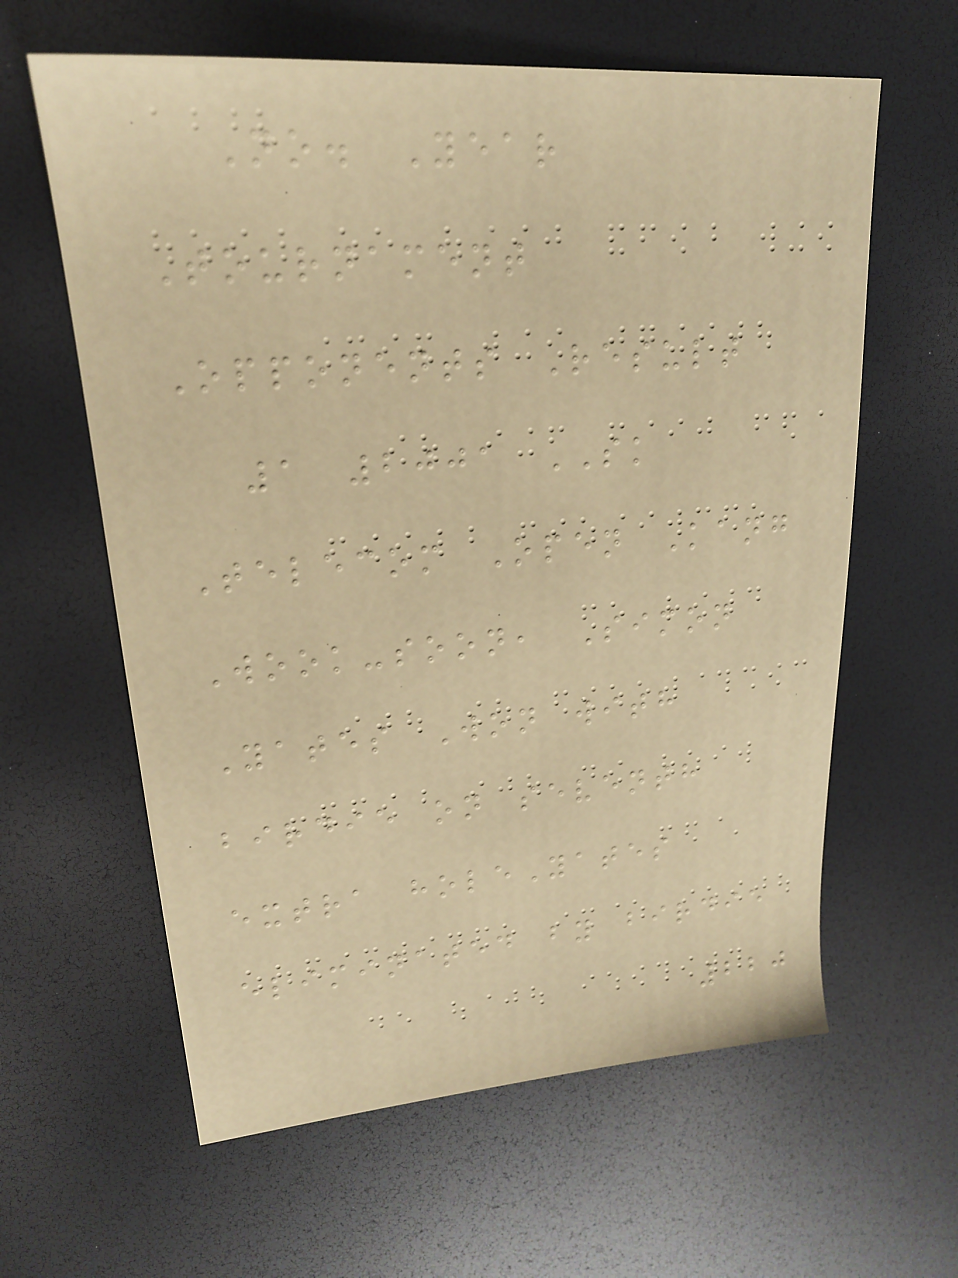No. Year
Tournament
Opponents Result
1 2001 SK
Telecom Open Kang
Wook-soon, Simon
Yates Won with
birdie on seventh
extra holeYates
eliminated by birdie
220
